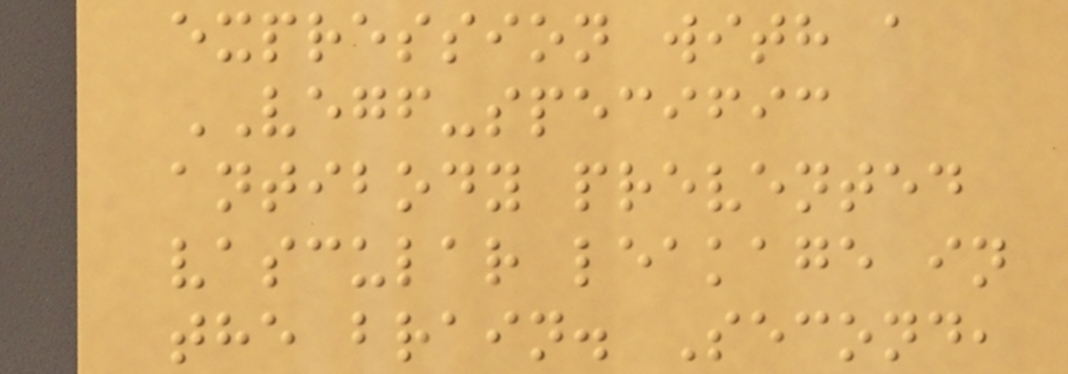expression with a
VEGF-specific
antibody prevented
vascular leakage in
the brain. Second,
